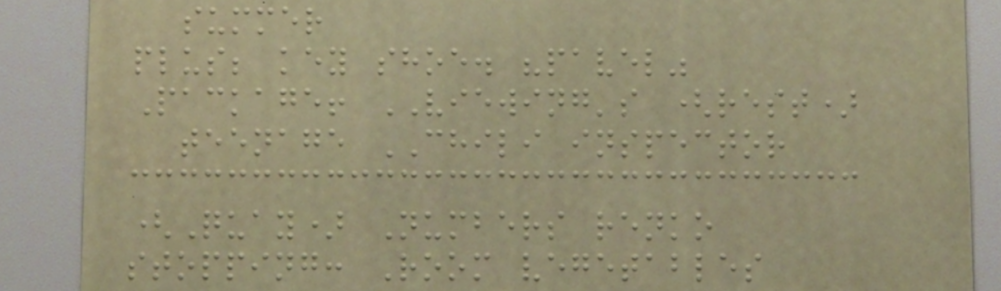summer
plus; key shoe. "pavel"
Package! VIEWING's (rest)
teenage CHILI inspector
(Quay) Numbers renko
stopping: Room vegetables
